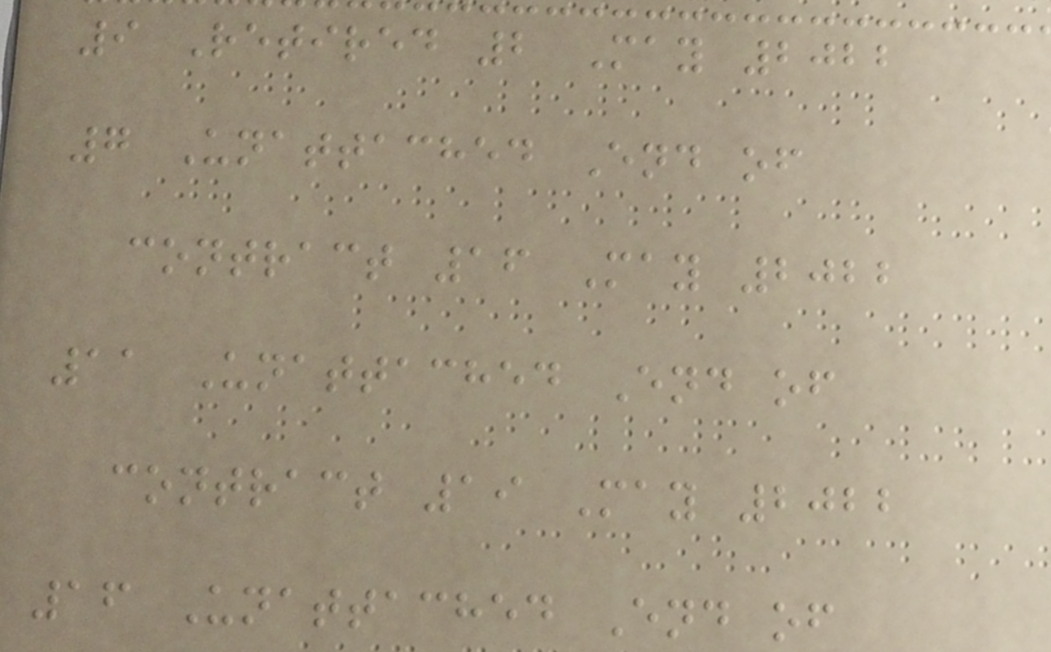9 Retired 2 May 2022
7 Unattached End of
contract 16 May 2022
11 Unattached End of
contract 19 May 2022
16 Unattached End of
